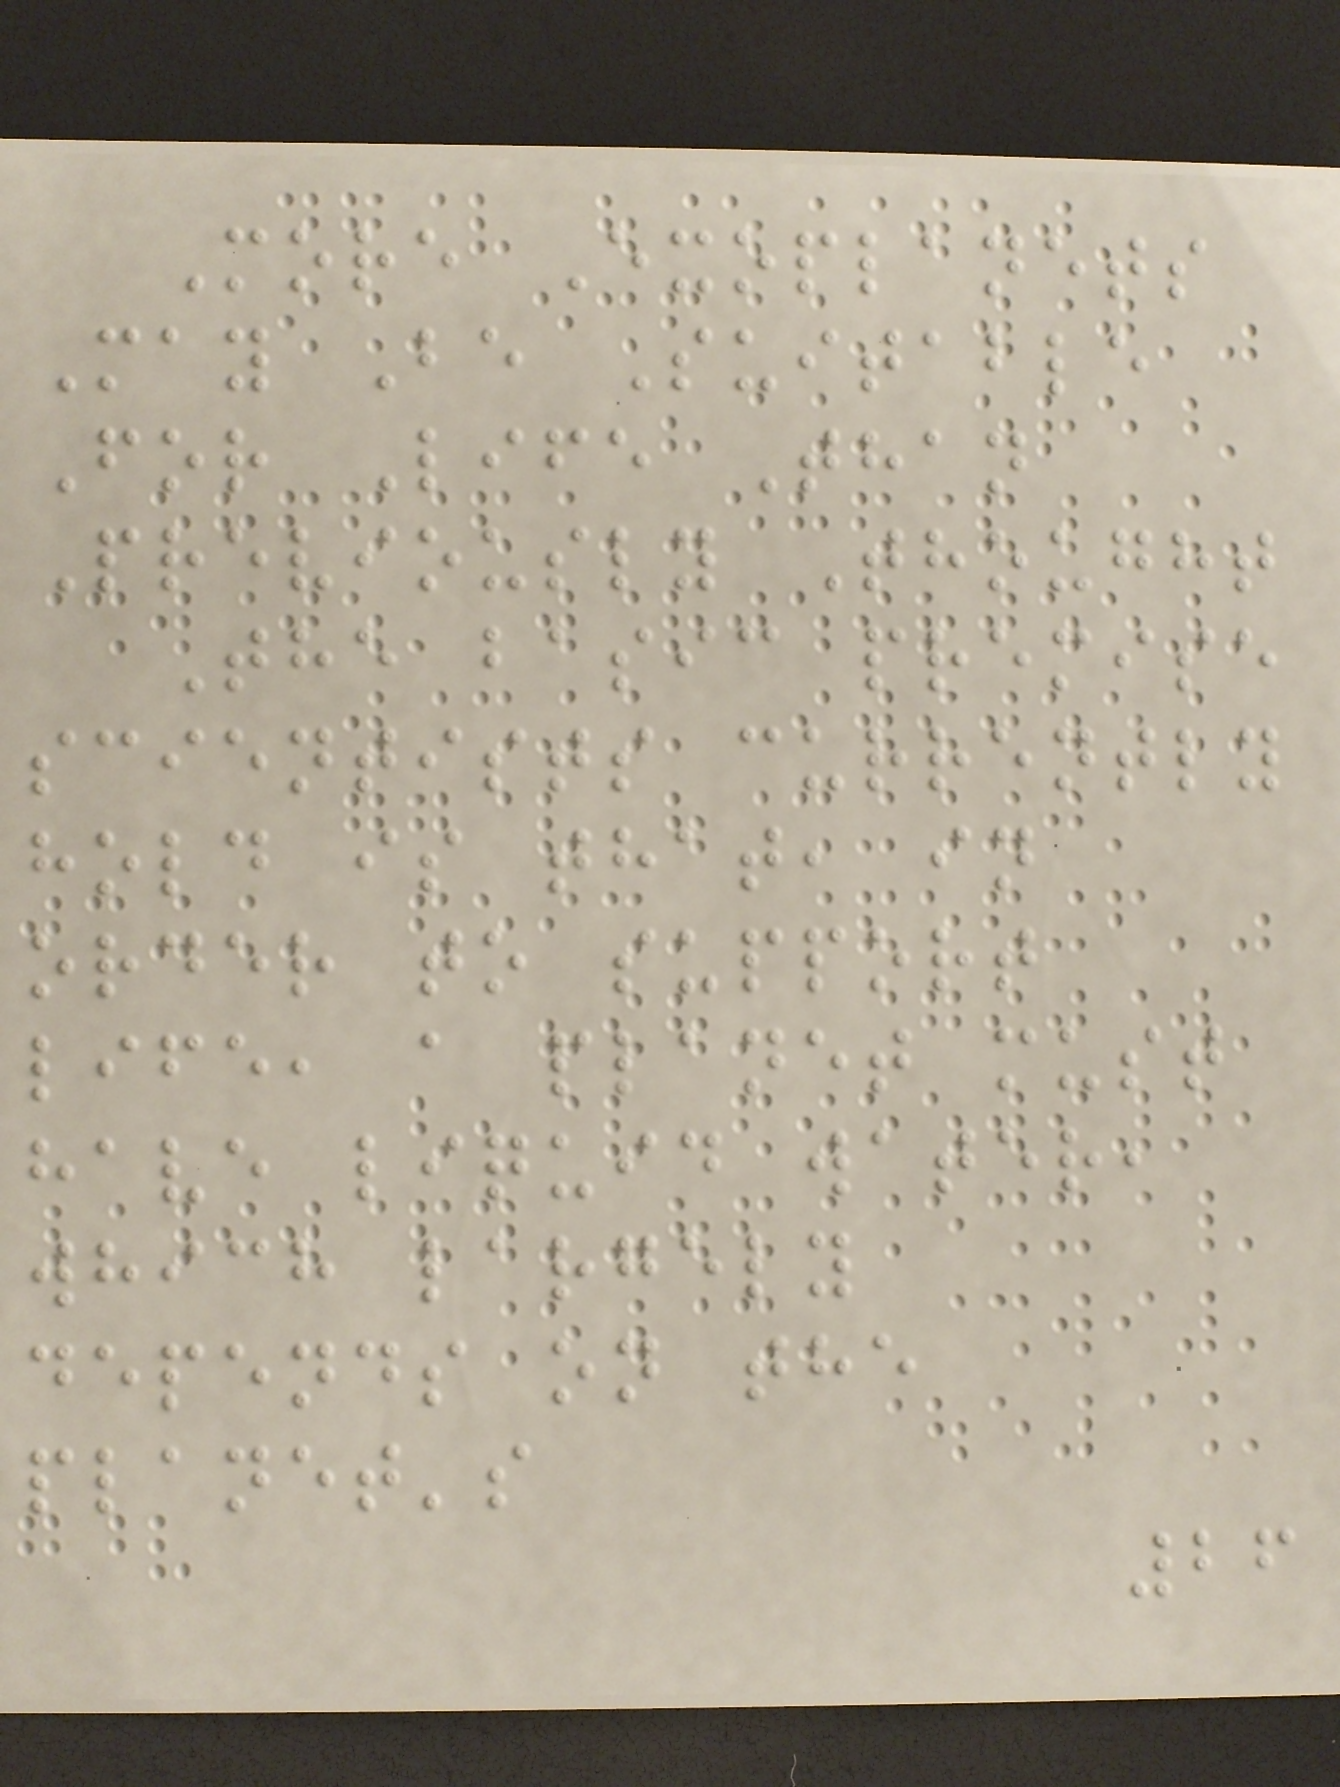More Exoplanets
May Be Suitable
For Life Than
Previously Thought
The basic premise
scientists currently
hold is that, in
order to support
life, a planet must
have liquid water,
which largely
depends on the
planet's
26
